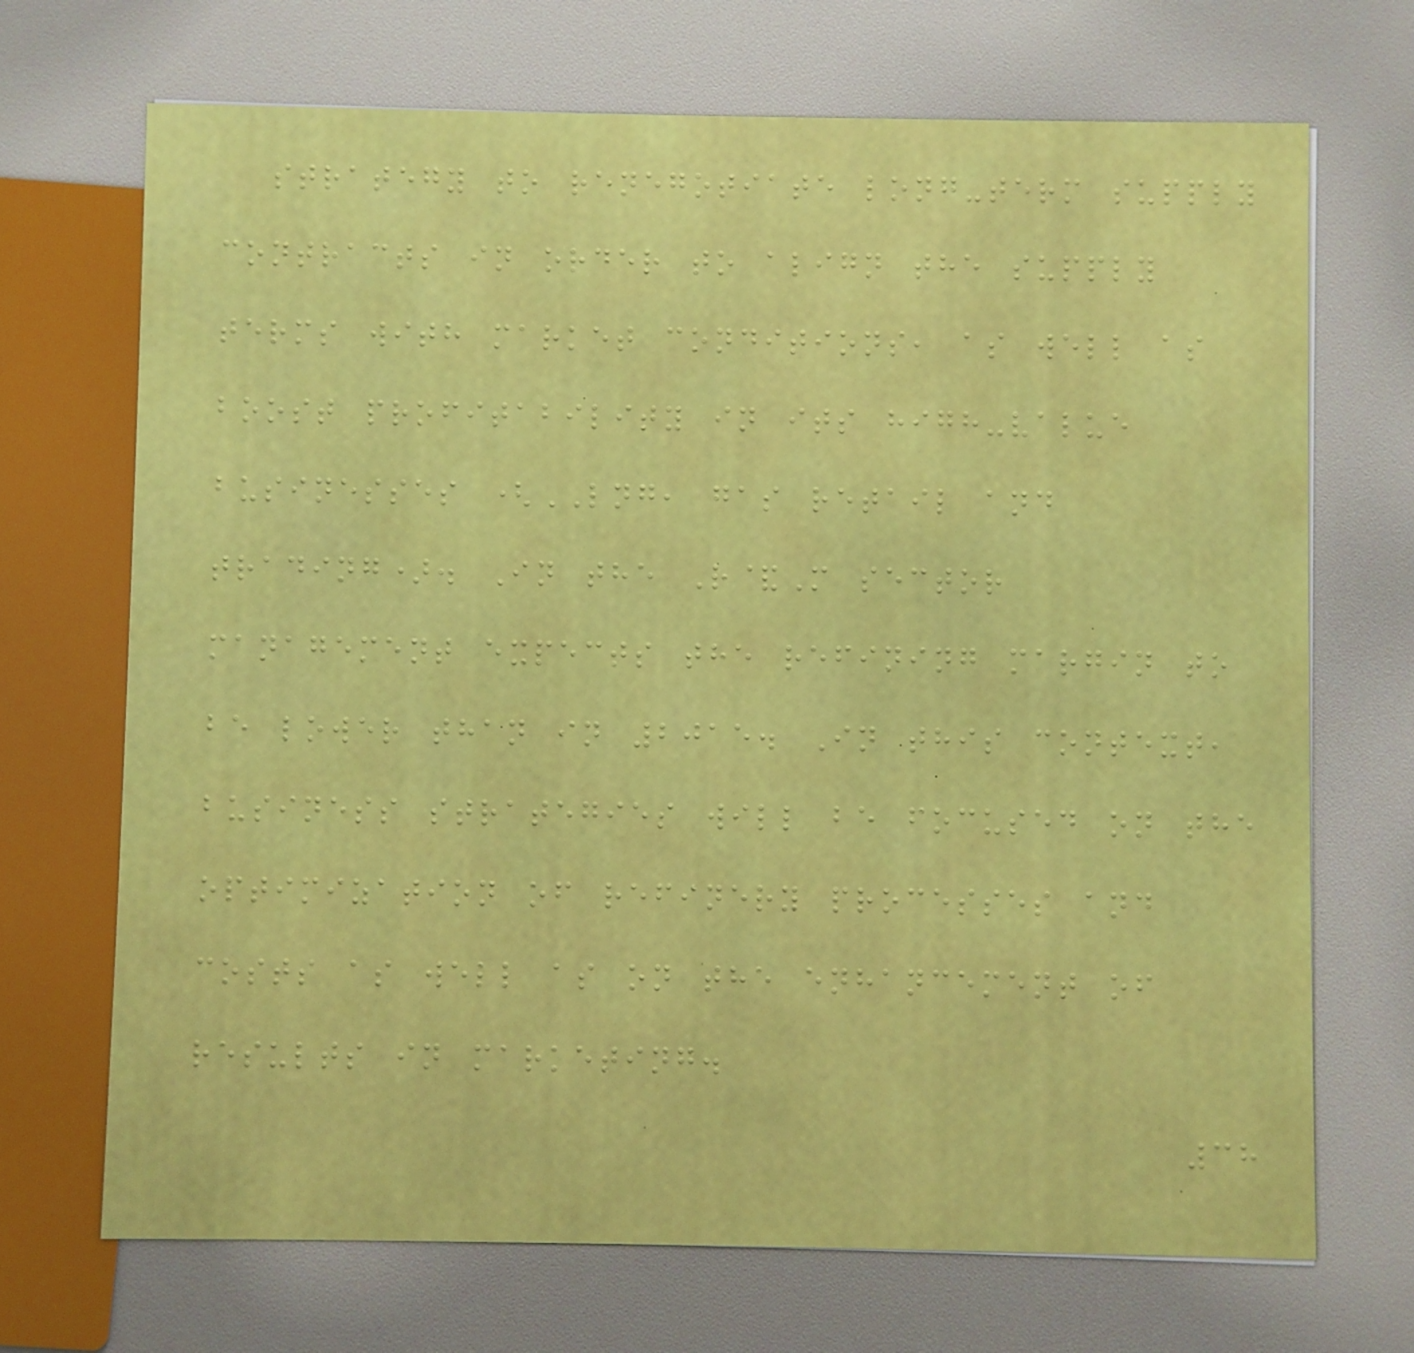strategy to renegotiate long-term supply
contracts in order to align the supply
terms with market conditions, as well as
boost profitability in its high-value
businesses (LNG, gas retail and
trading). In the R&M sector
management expects the refining margin to
be lower than in 2015. In this context,
business strategies will be focused on the
optimization of refinery processes and
costs as well as on the enhancement of
results in marketing.
38
